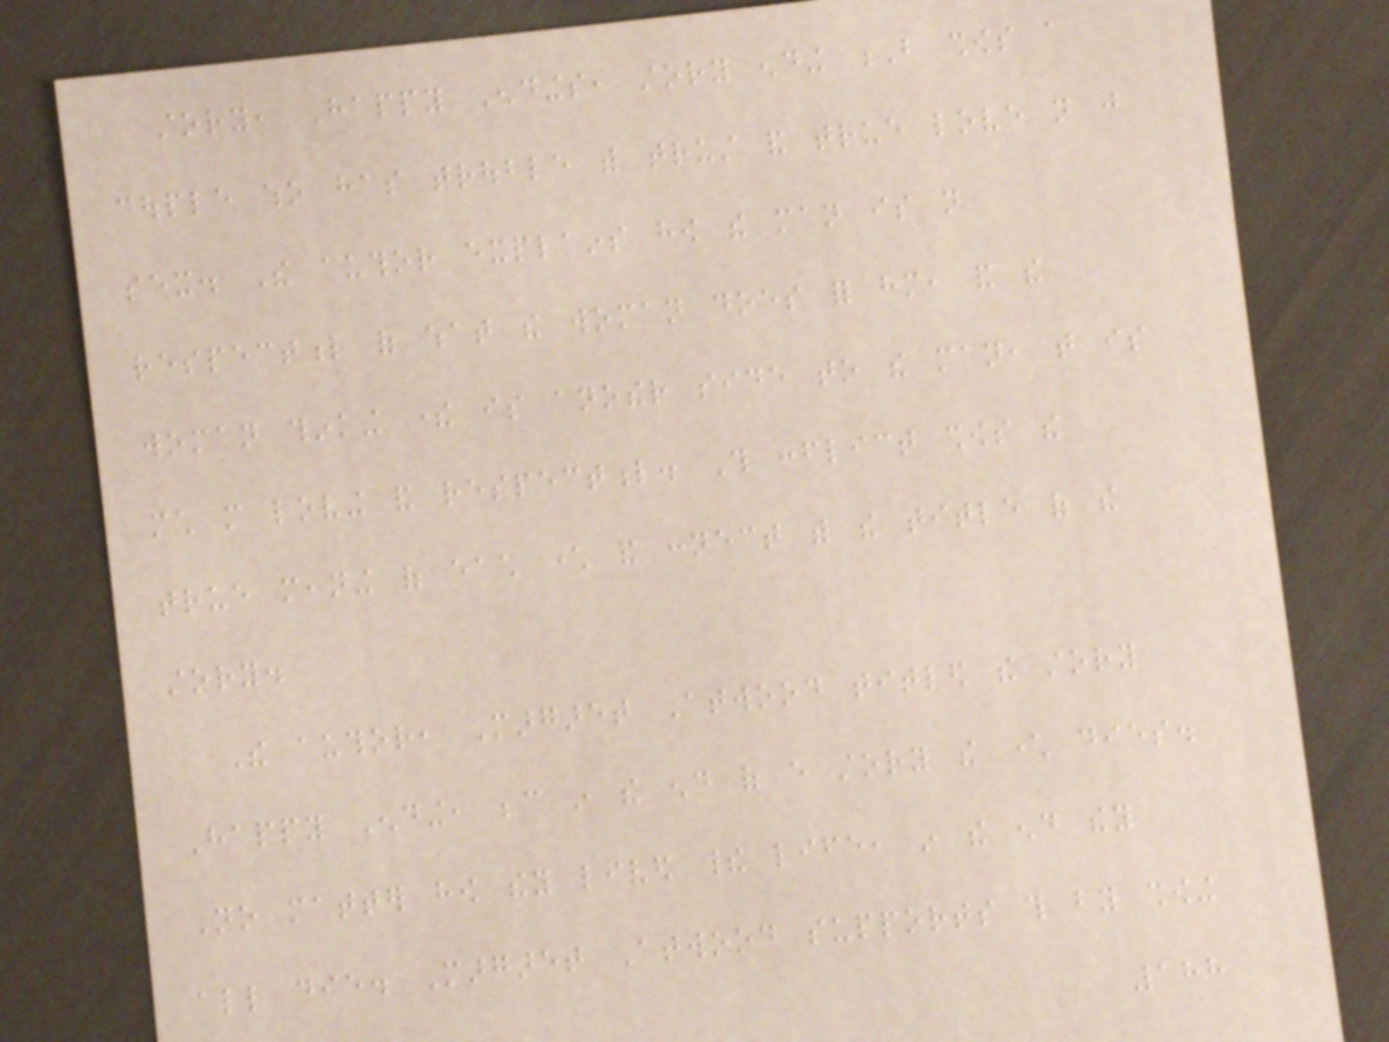story, Happy Endings, story ending B shows a
couple who has trouble with trust and true love not just
sex. The author explains how the man is not
respectful of what the woman does for him, and the
woman thinking there is another side to the man, that is
much more loving and respectful. This conflict shows the
true meaning of each character and connect with the title of the
story.
The author, Margaret Atwood titled the story
Happy Ending, because in the end of every story the character dies.
No matter how they lived their life, in the end they
all die. Margaret Atwood supports this by showing
188
